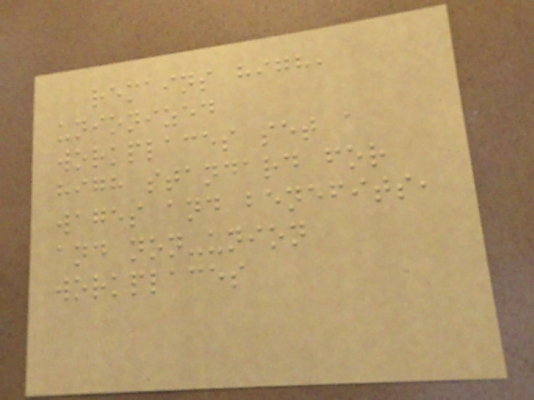remains high,
unionized
workplaces set a
high standard for
wages and benefits,
and non-union
workplaces
